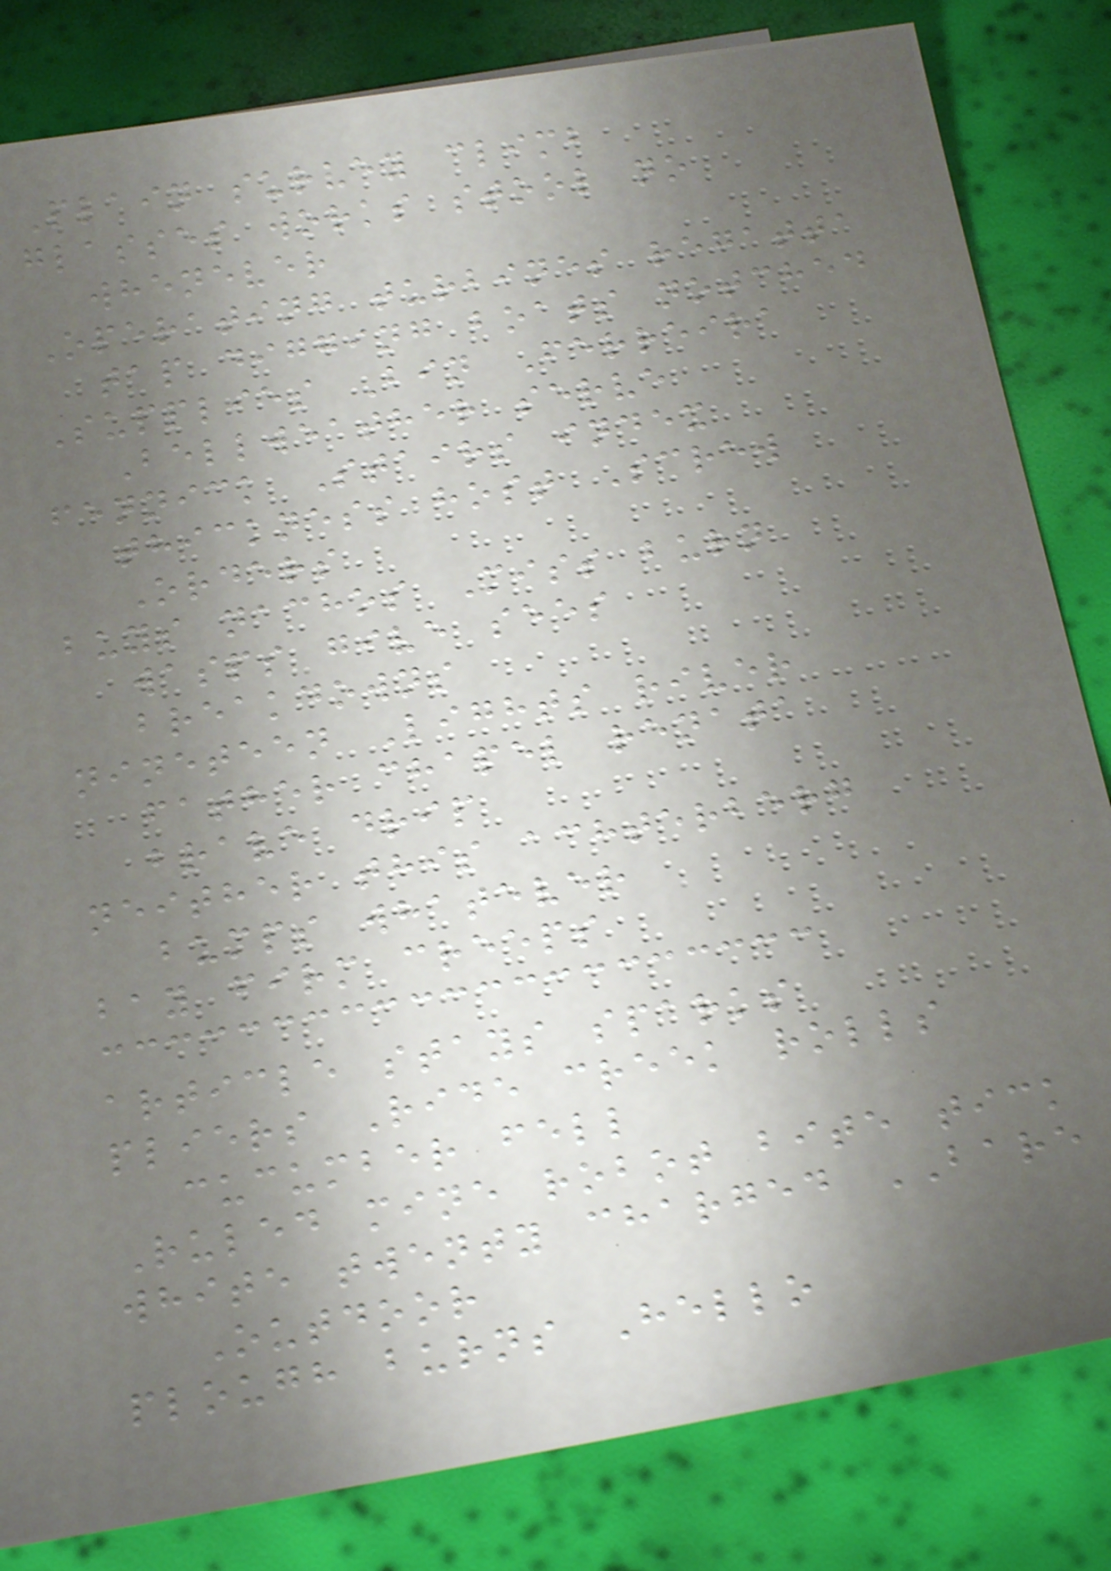Plain survey climb
glasses works stool no
whenever
Operating turbines regatta
tap digging boats notched
Supplies Bin Ferreira
Bellweather serve
fennick Stairs index
thickness host Screw
Orders
buys nachos Miss burn
wasps give sees
breakdowns
nineteen Lights river
father chapel renata
brave drip
neither this achterberg
bumps whatever
bay firm creeps
article stays sparks
pliers Ride creek rolls
cucumber fell
Ruled mine robot bite tick
white twenty charged BARE
Outdoor
plough burns Hello
